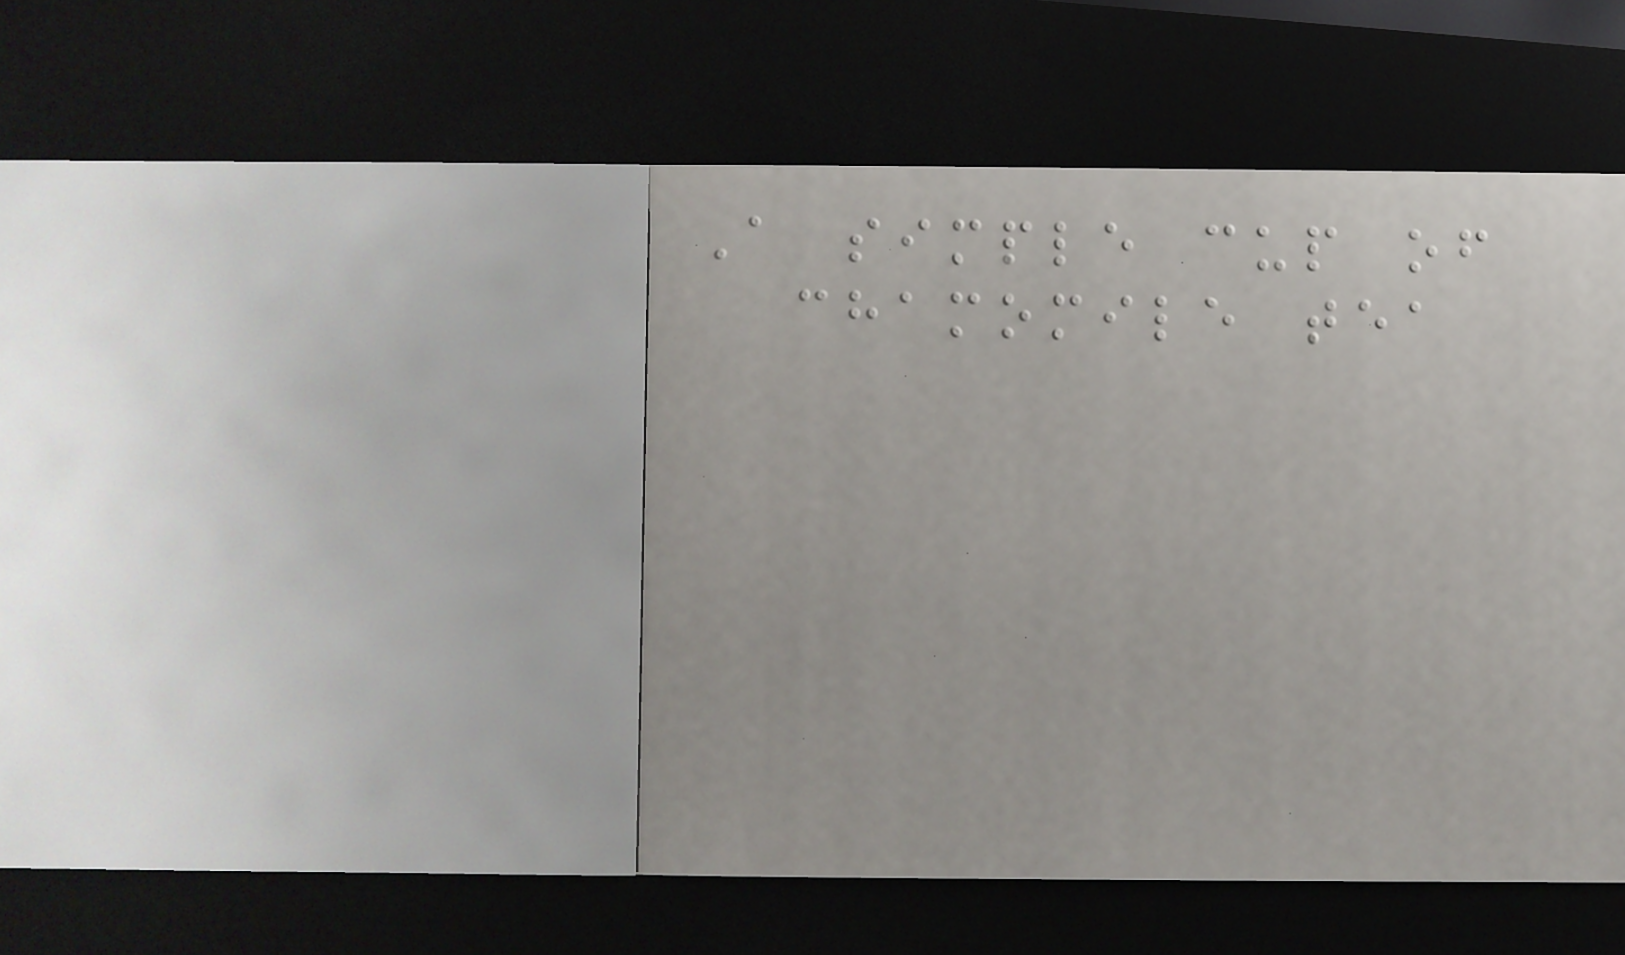A simple cup of
chamomile tea
